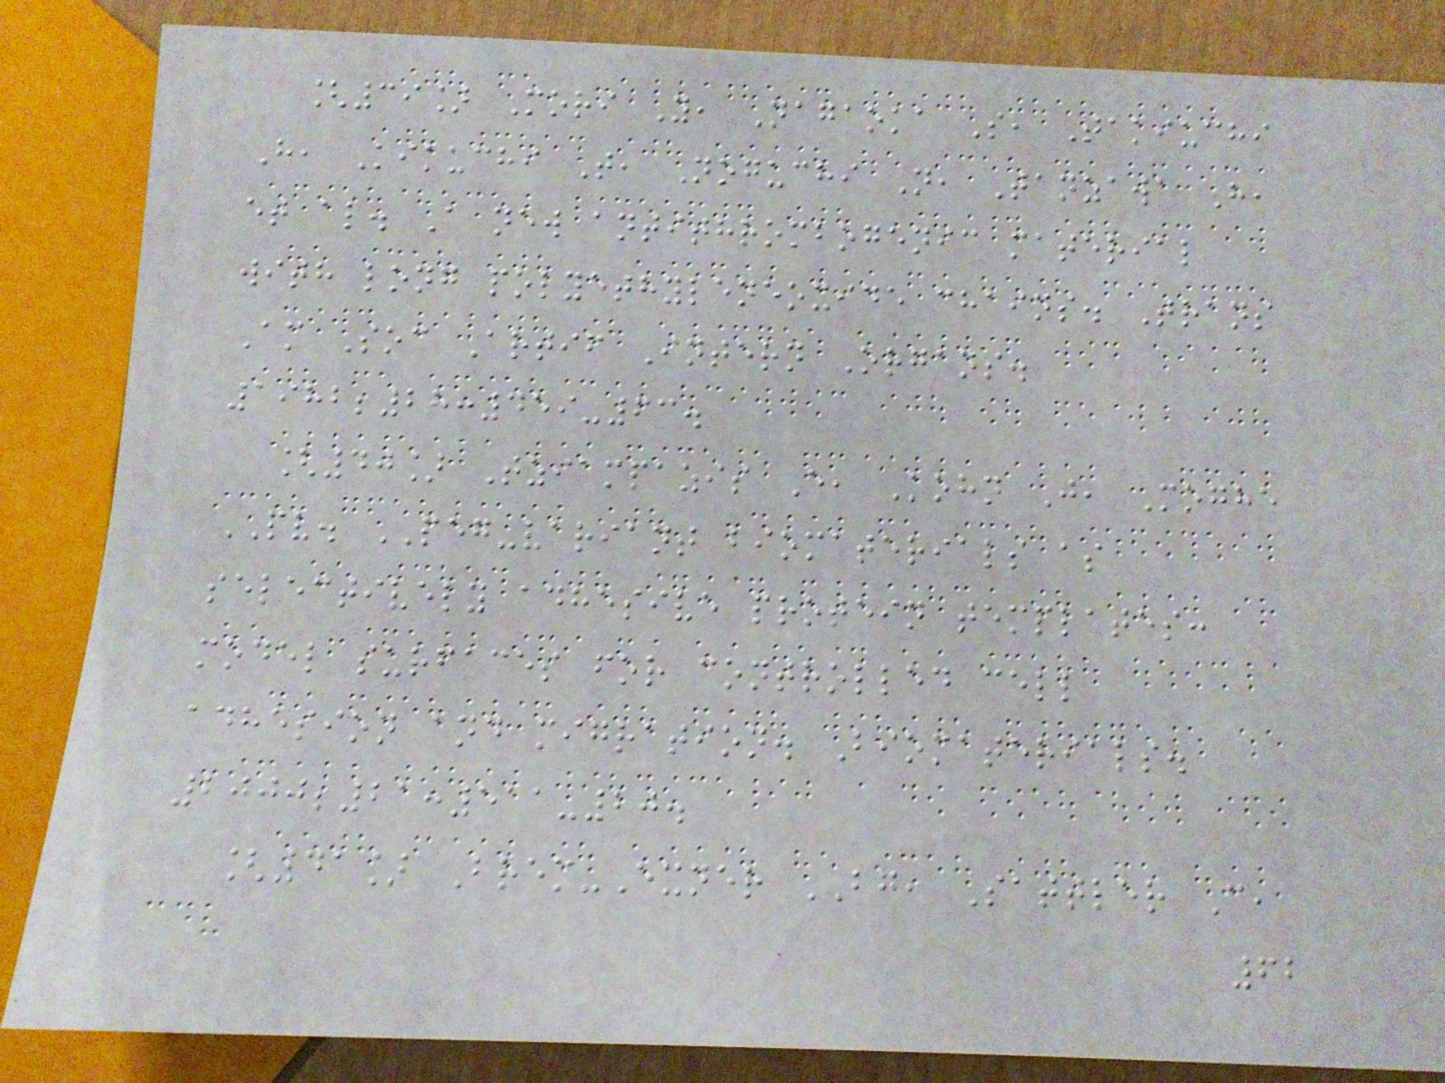[39] Mori Y, Nagaoka S, Takiuchi
H, Kikuchi T, Noguchi N, Tanzawa H,
et al. A new antithrombogenic material
with long polyethyleneoxide chains. Trans
Am Soc Artif Intern Organs.
1982;28:459-63.
[40] Tziampazis E, Kohn J, Moghe
PV. PEG-variant biomaterials as
selectively adhesive protein templates:
model surfaces for controlled cell
adhesion and migration. Biomaterials.
2000;21:511-20.
[41] Brem-Exner BG, Sattler C,
62
